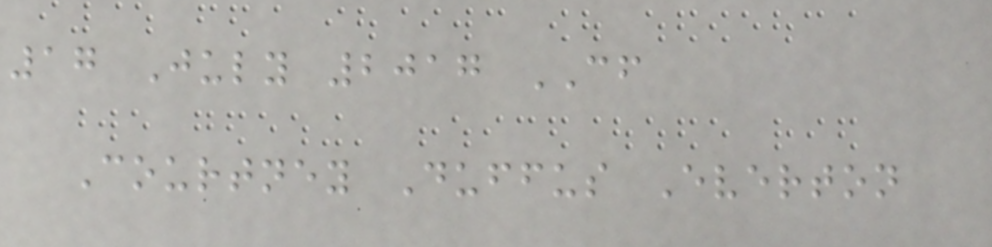17 July 2017 CF
Courtney Duffus Everton
